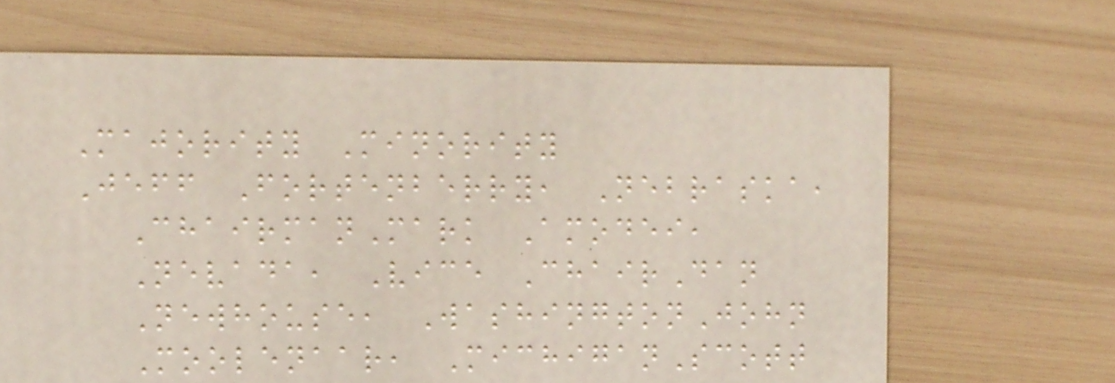Majority Minority
Jeff Fortenberry, Nebraska,
ChairmanMark Amodei,
Nevada, Vice ChairDan
Newhouse, WashingtonJohn
Moolenaar, MichiganScott
